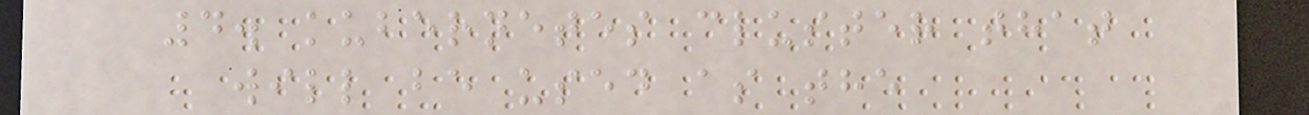4. kubernetes cluster that
will be used as the
